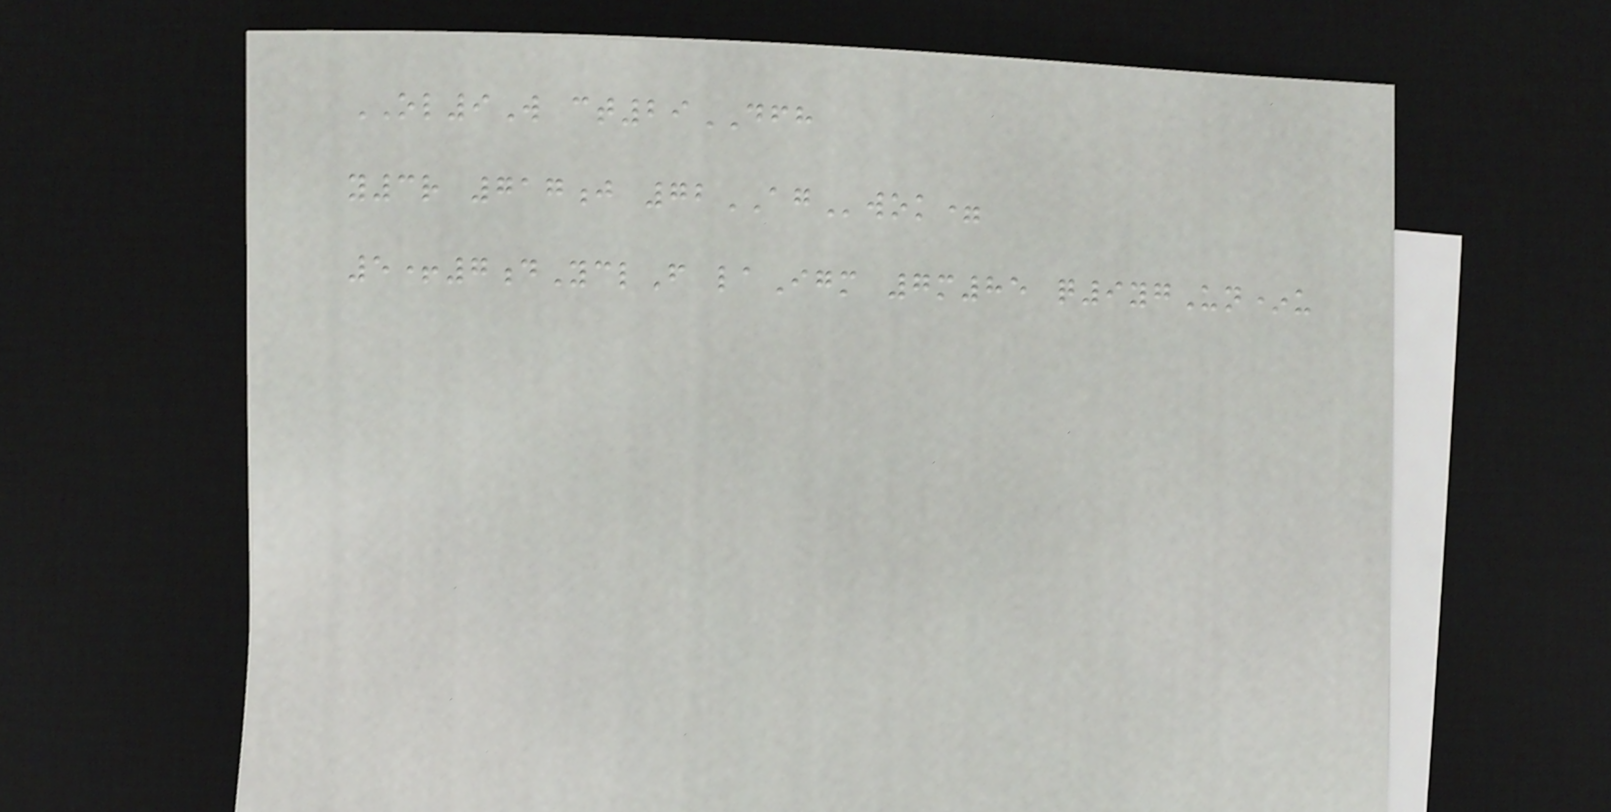OL9W ct29DFH
y3r 717j 72AGwok=
5+7dYclF laIgm 7m85 q9ygUn*u
